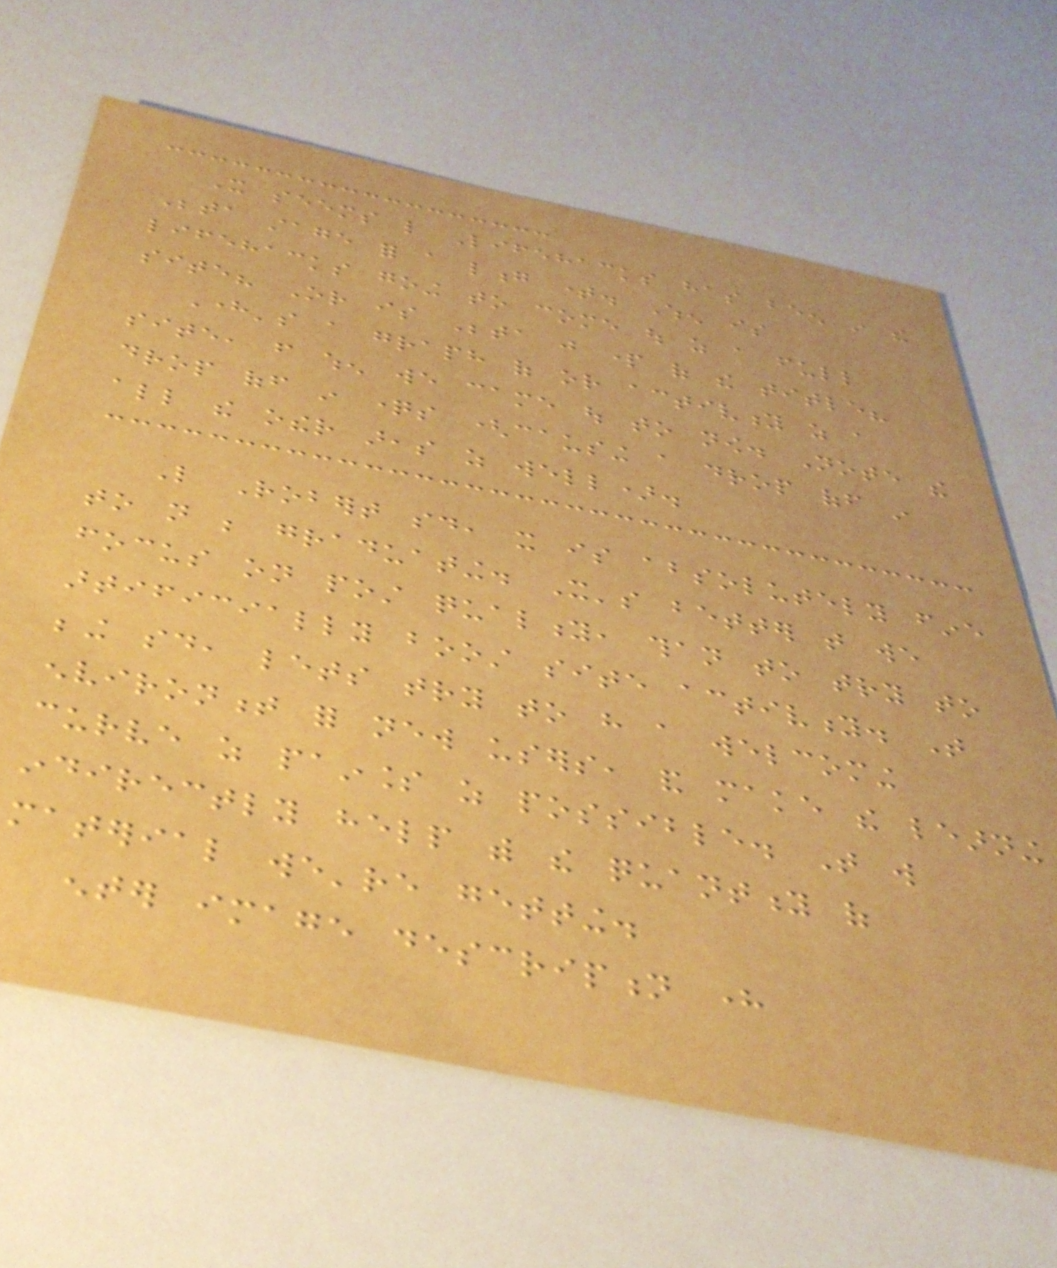It seems like Lifehacks has been in the
Beta stage for a long time. When is
lifehacks going to come out as a full
site? Or is Beta just part of the title?
Here's a graph of or activity as a
site, from when we came out to now. Note the
drop off in questions (causing a drop off in
all the other areas as well).
Like Robert said, it is absolutely fine
to not be graduating. It's better that we
focus on post quality, than to try to
artificially boost site activity. That
being said, lets try to have a welcoming
environment for new users, and make the learning
curve as painless as possible. That will
indirectly help with the quantity of
material we're getting.
enter image description here
